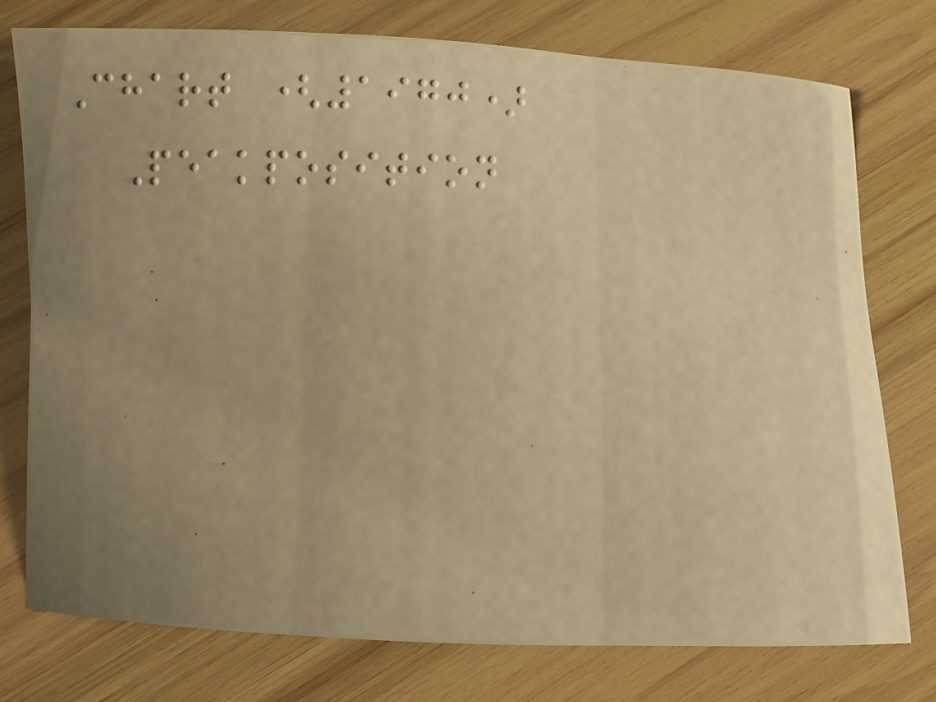Chart (1970)
Peakposition
